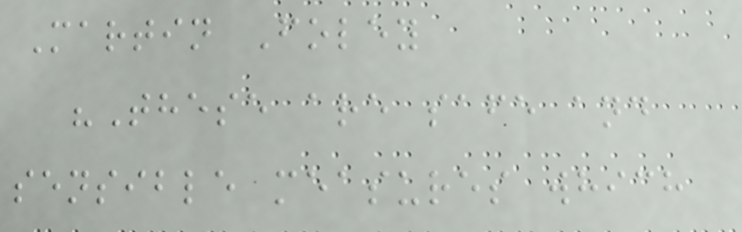Martin Foley
"These are safe and
sensible measures which
